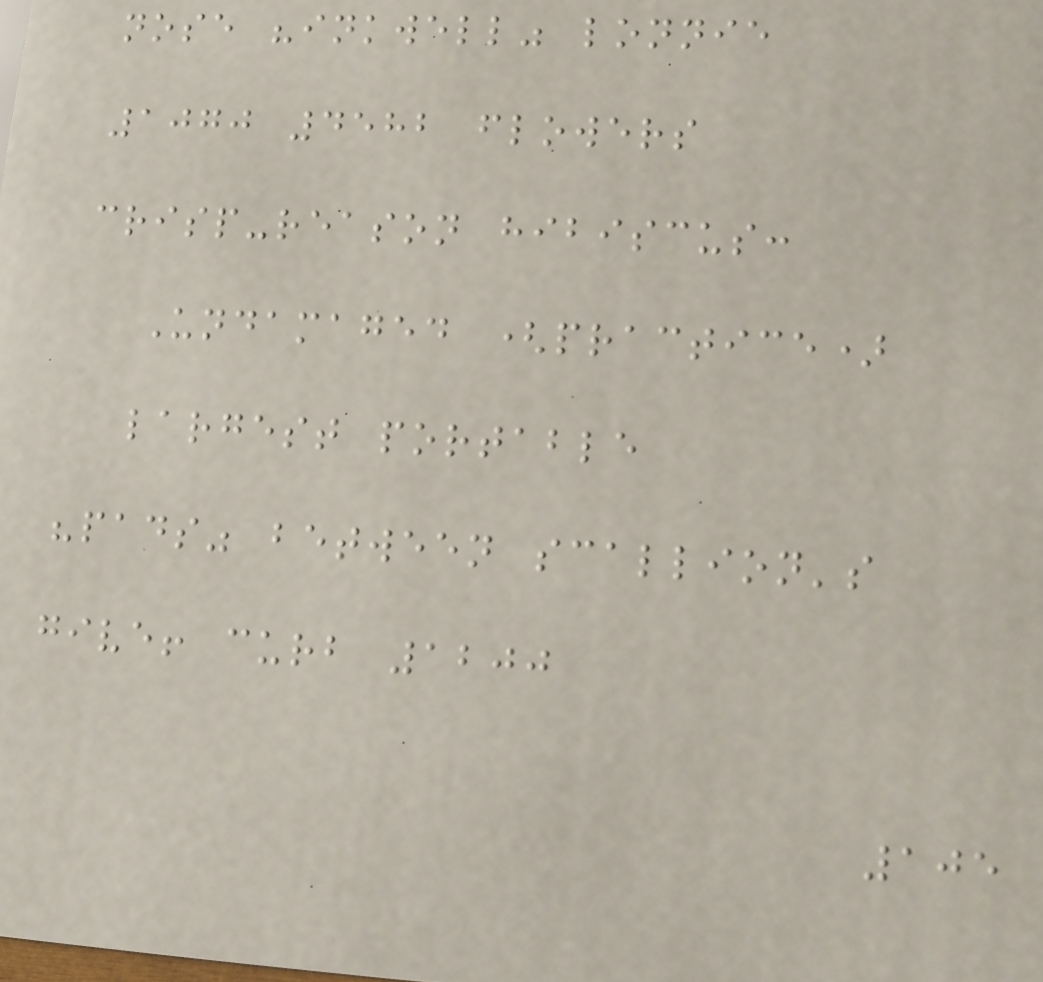nose "inkwell" lonnie
1070 4582 flowers
crisp-reason hibiscus:
Undamaged (practice)
largest portable
"pads" between scallion's
give! curb 1200
105
